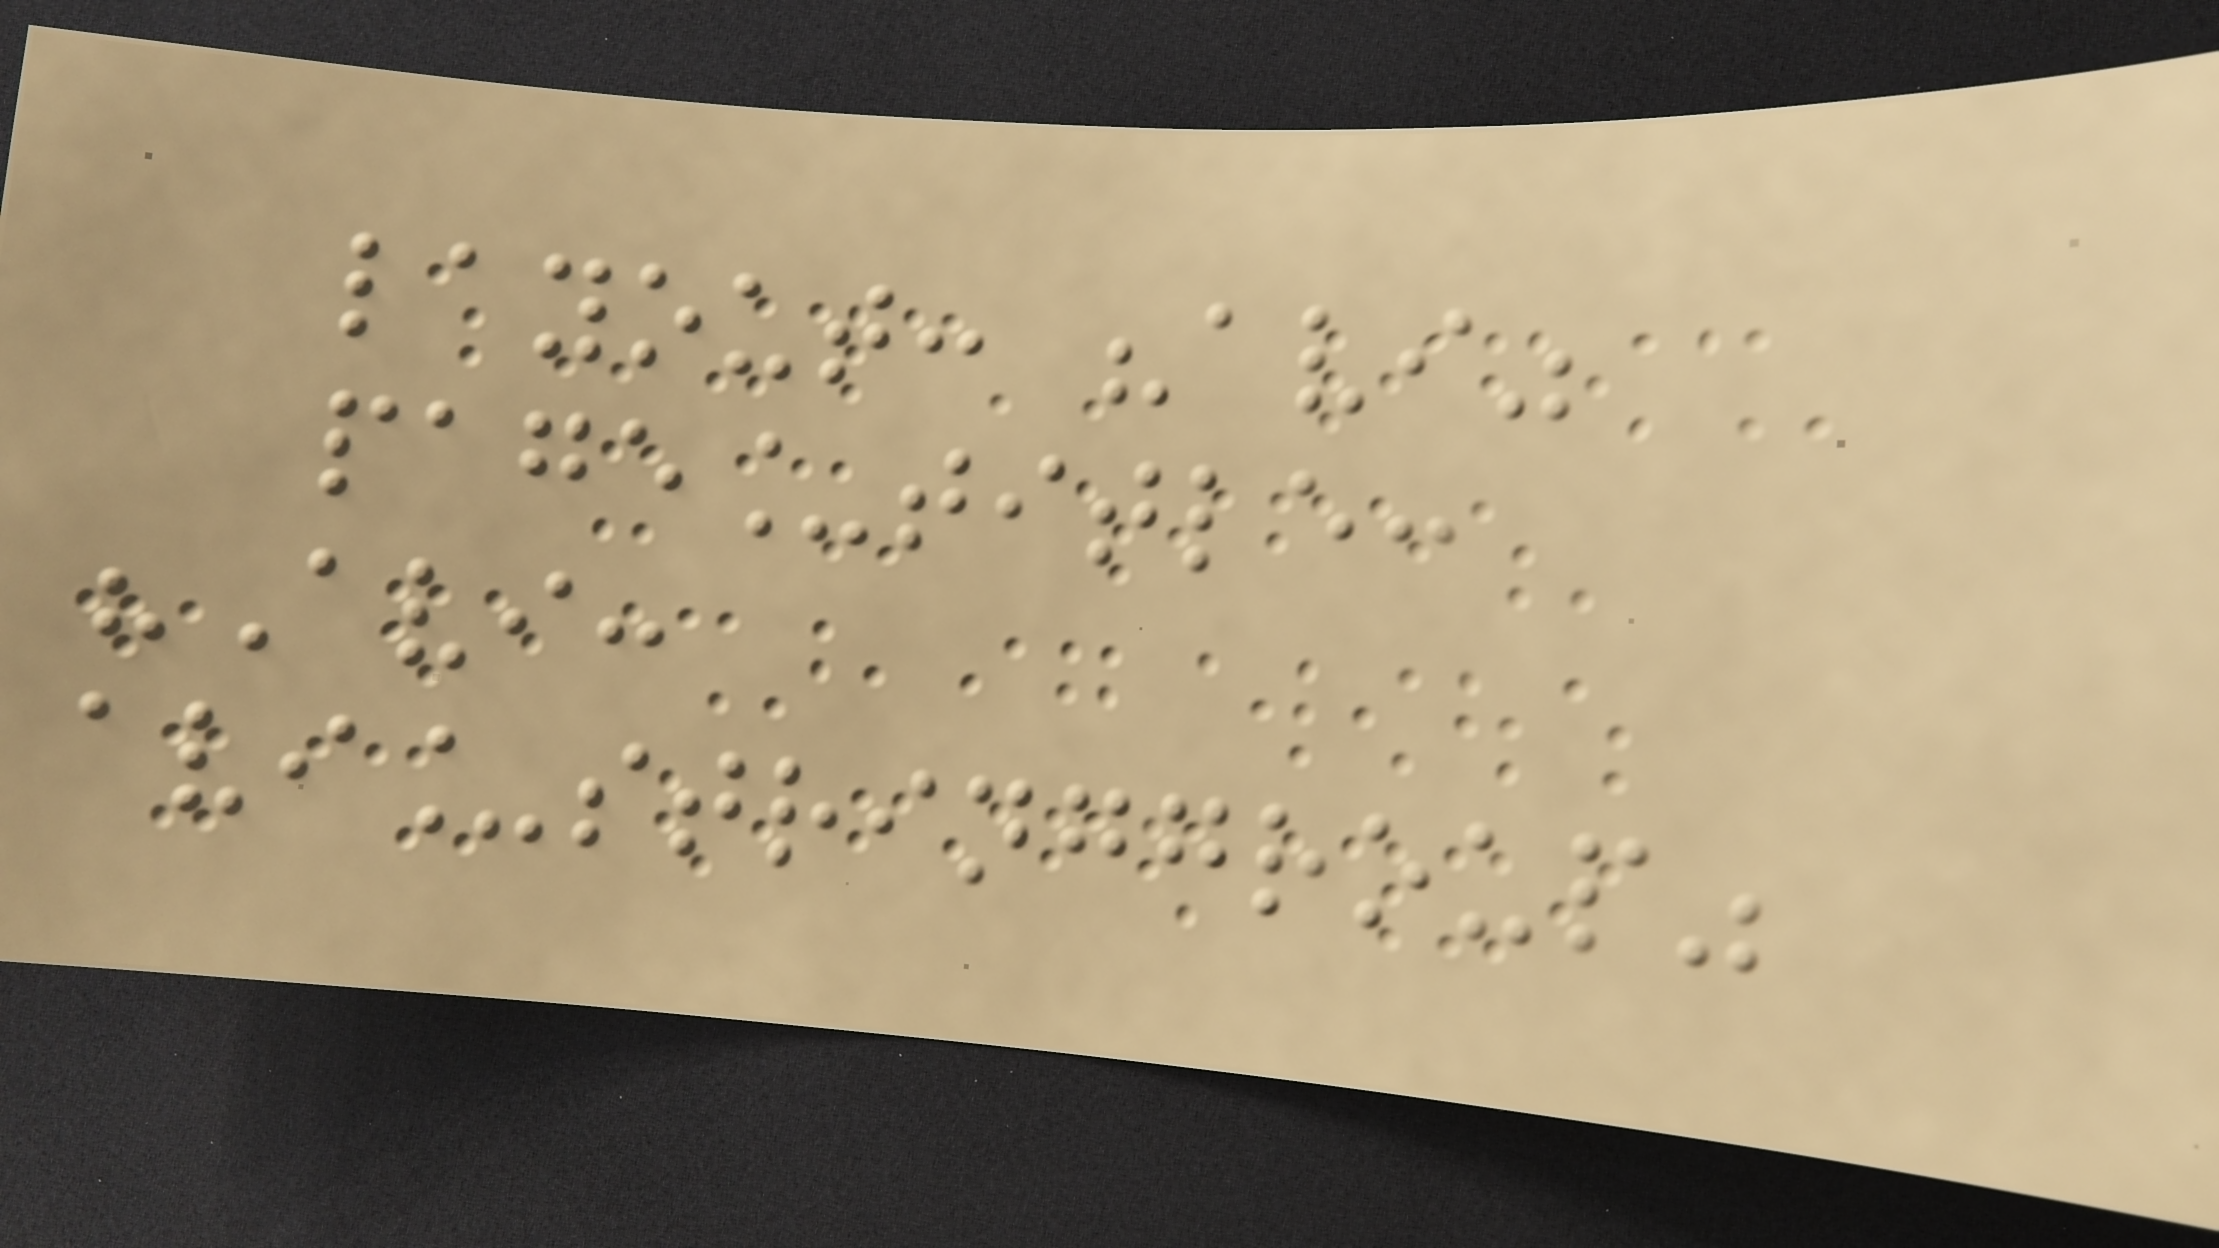layout: "avi"
page_title:
"Avi:
avi_stringgroup"
